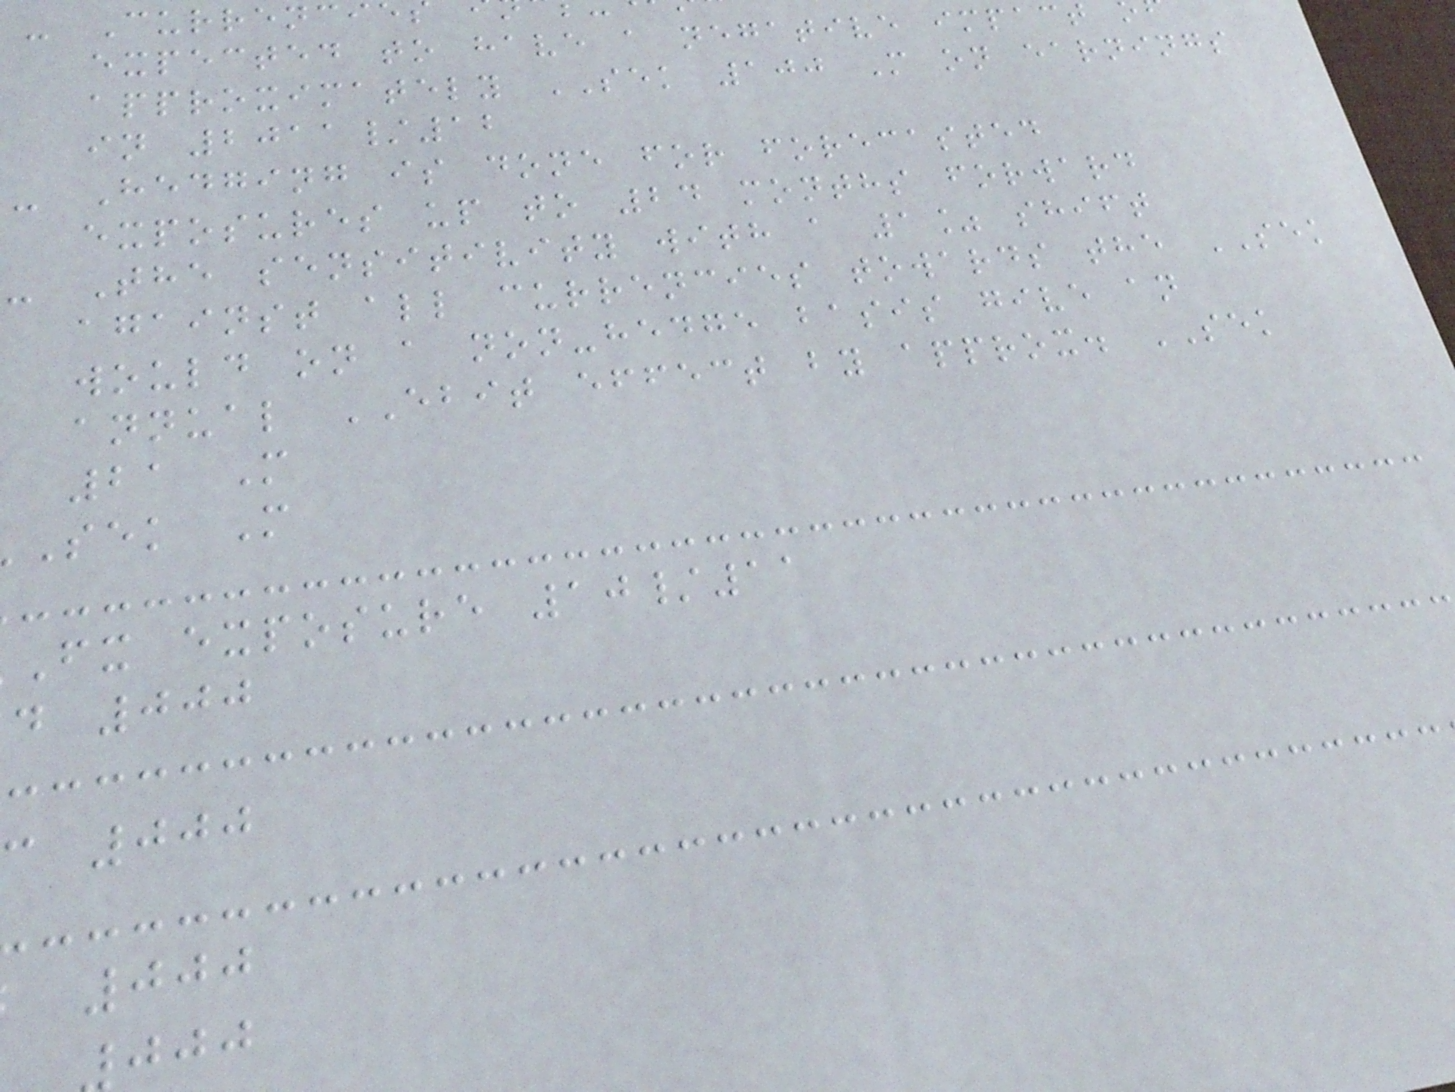- Currenci
expected to have a negative impact
approximately SEK 100 M on earnings
in 2011/12
- Hedging is done for forecasted
exposures up to 24 months forward
- The sensitivity with a 1% shift
against all currencies towards the SEK
would on a non-hedge basis give an
annual EBIT effect by approx. SEK
21 M
sek M
fx exposure 10/11
d 000
c 000
000
